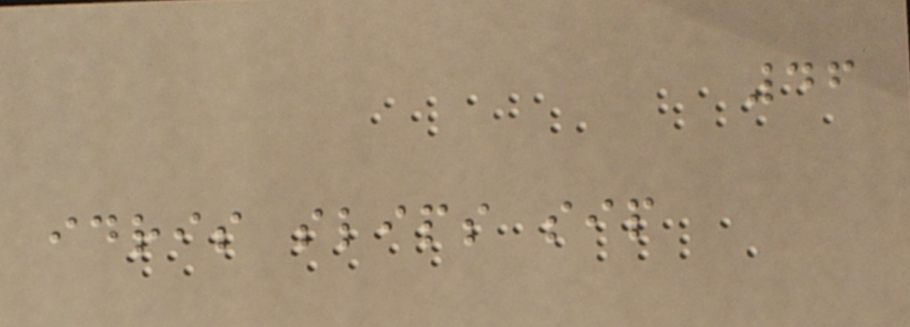46
idris slips sip
